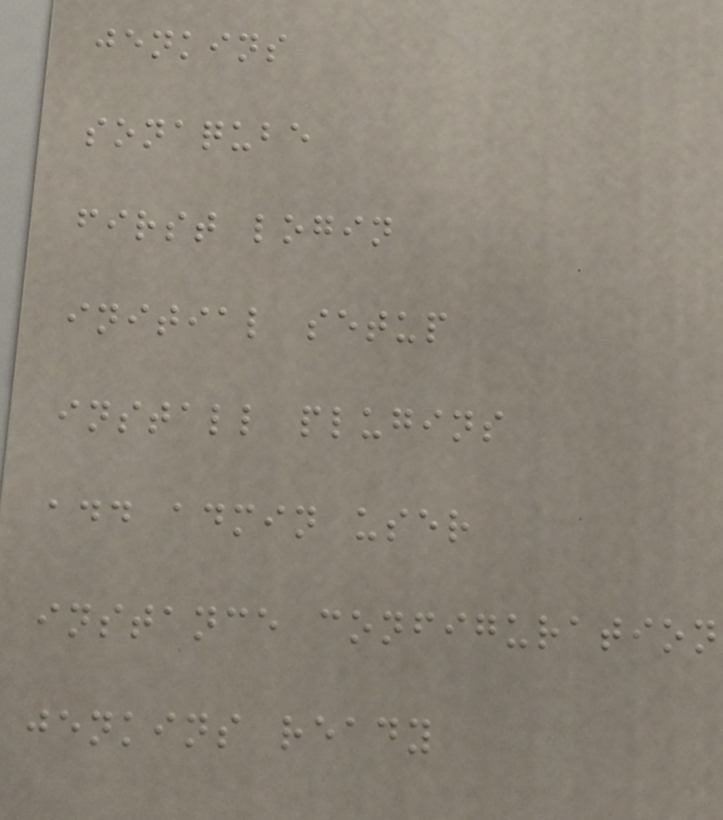jenkins
sonaqube
first login
initial setup
install plugins
add admin user
instance configuration
jenkins ready
